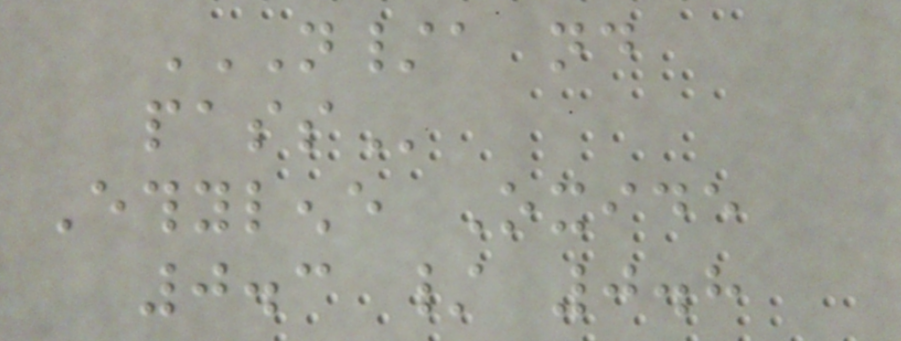N/A ND
PASS
Ethylene Oxide
0.3 / 0.8
